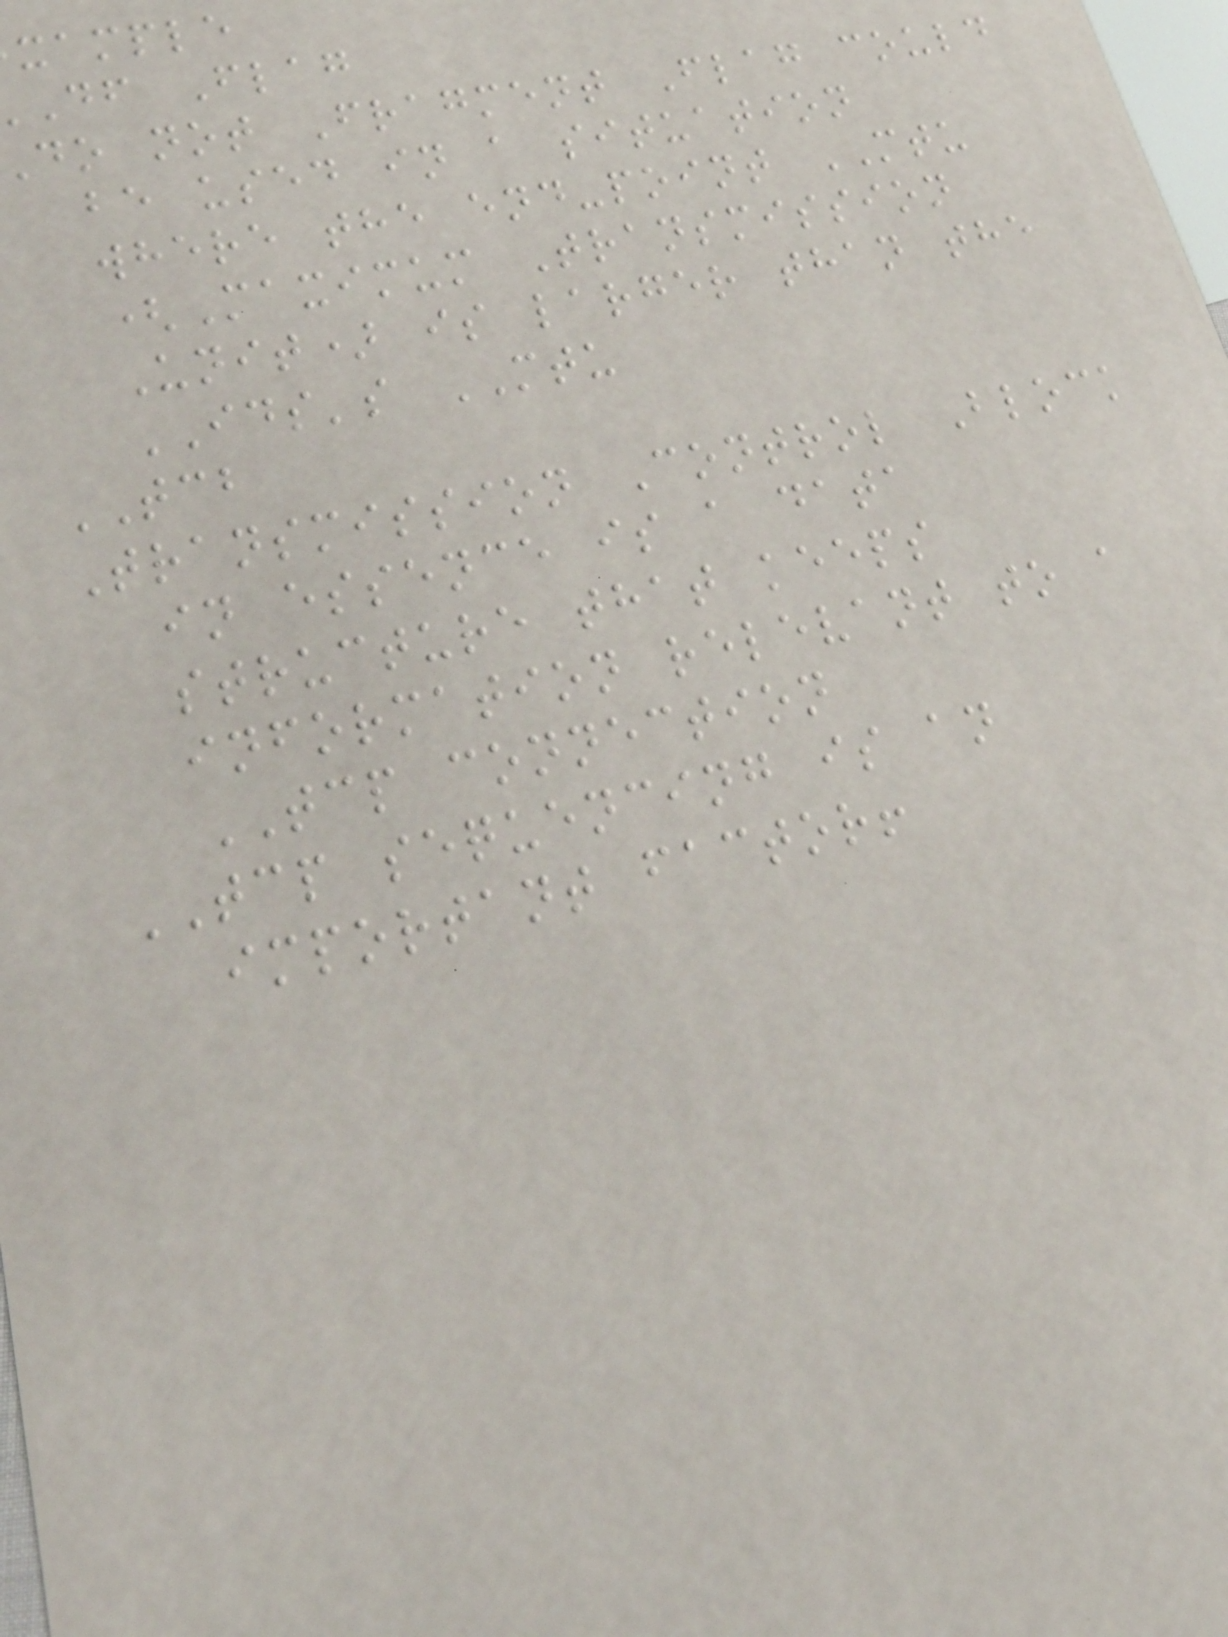xample
df Flag
do not Fragment Flag could
be used in a situation
where the end-point MTU
(Maximum Transmission
Unit) is larger than the
IDS's MTU
TCB
Transmission Control Block
in essence is a data
structure that keeps
information relevant to a
TCP connection
TCP sequencing is an
important factor!
